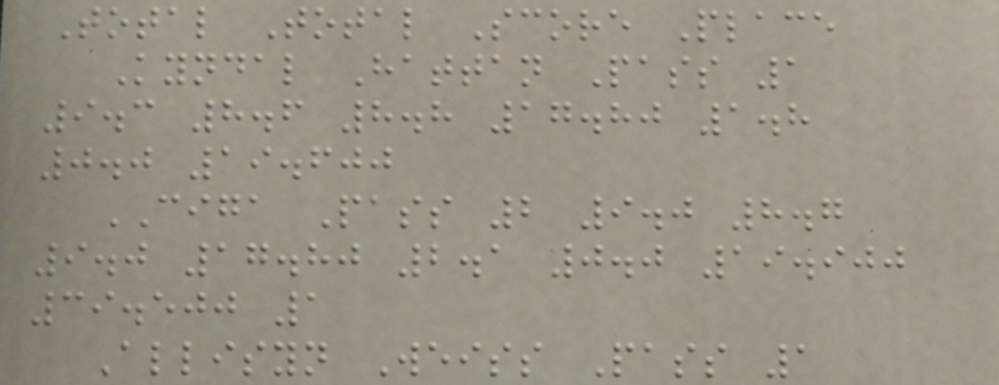Total Total Score Place
Kyndal Hattan Pass 1
9.3 8.6 8.8 17.80 1.8
0.0 19.600
CIGA Pass 2 9.0 8.7
9.0 17.80 2.1 0.0 19.900
39.500 1
Allisyn Weiss Pass 1
